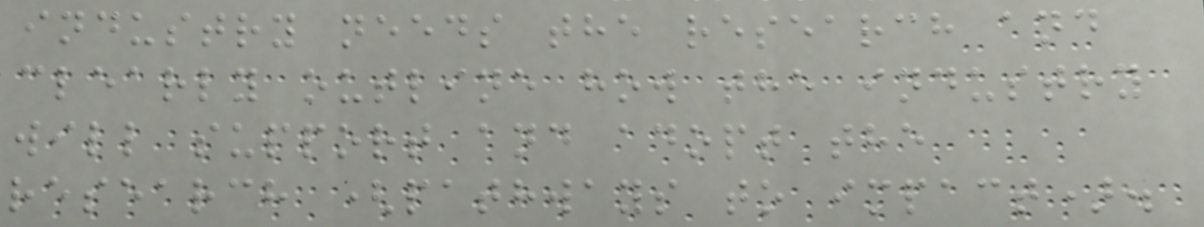industry needs the research and
clearly outline how the industry
will support and adopt the
research (pathways to impact).
